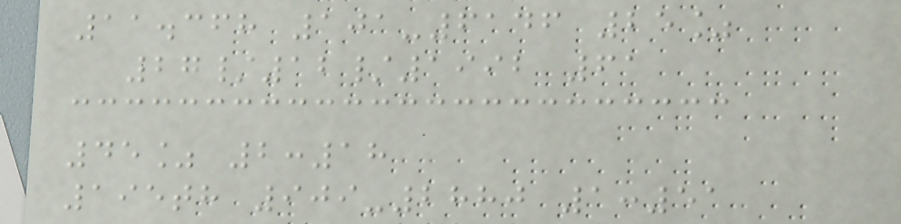11.368 101-6146 25%
27/12/1992 61
45% 2:18
195th 909-2880 1:51
